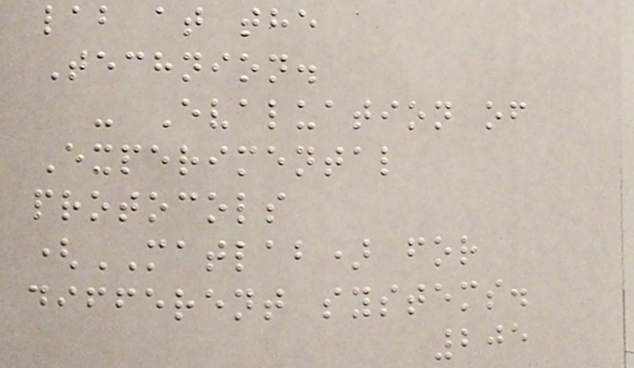lab at the
Technion.
- Evaluation of
Experimental
protocols
(MATLAB) for
different systems.
205
